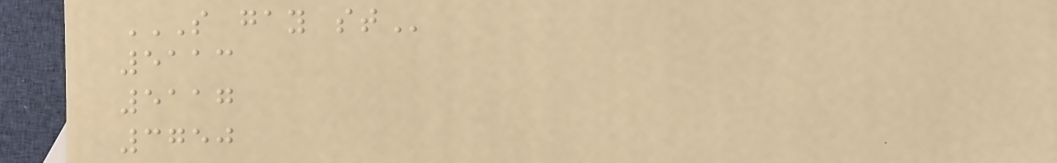S GAY ST
5113
5117
3750
